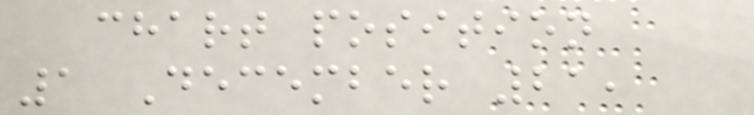chart position
1 December 21,
